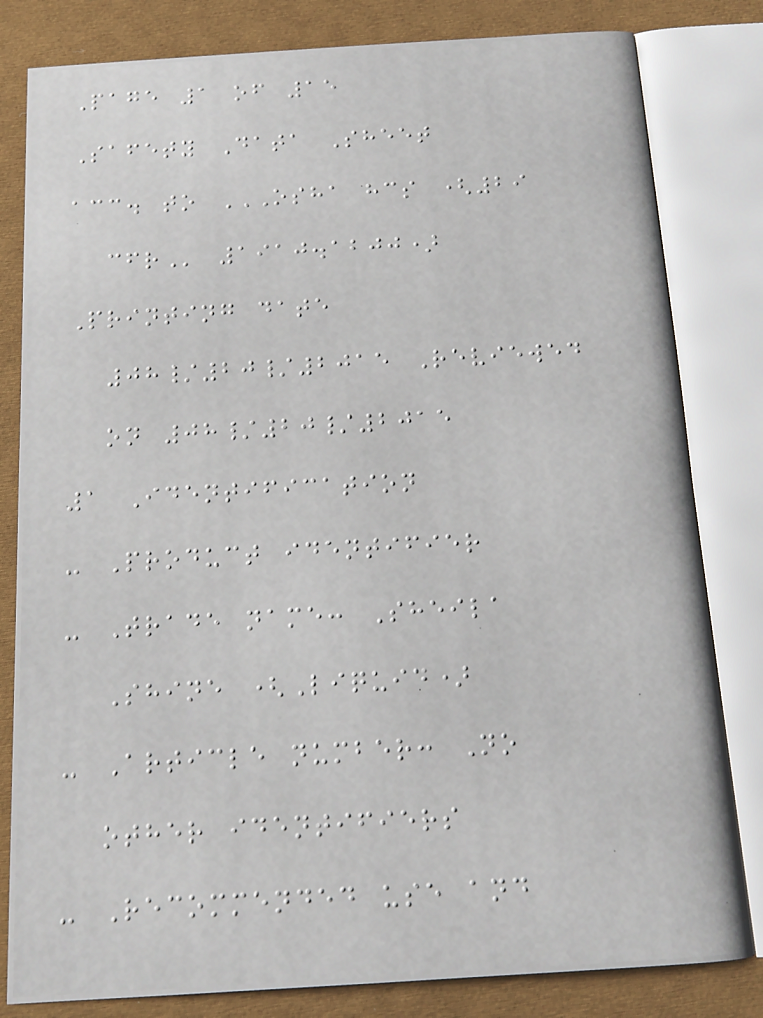Page 1 of 15
Safety Data Sheet
acc. to OSHA HCS (29
CFR 1910.1200)
Printing date
08/20/2015 Reviewed
on 08/20/2015
1 Identification
- Product identifier
- Trade name: Sheila
Shine (Liquid)
- Article number: No
other identifiers
- Recommended use and
